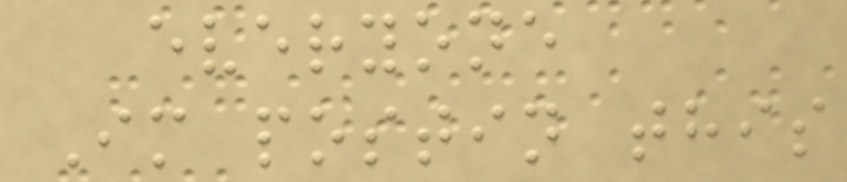everyone
Im postin this
